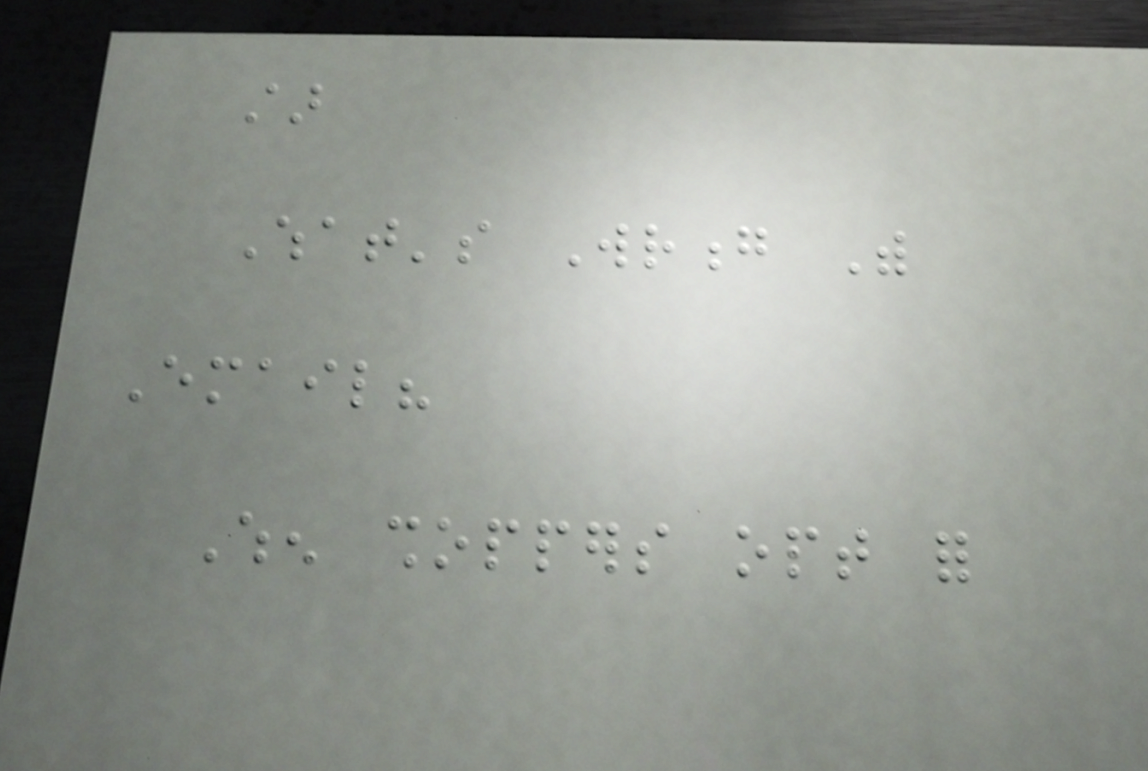star
What's Wrong With
Email?
When shoppers opt for
